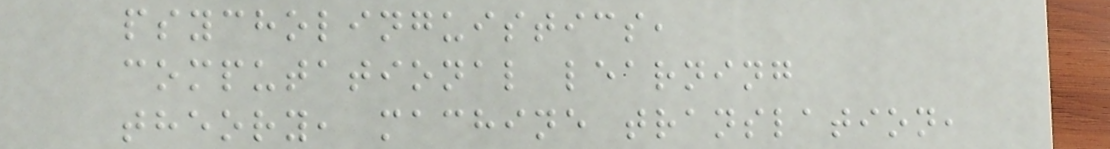psycholinguistics,
computational learning
theory, machine translation,
